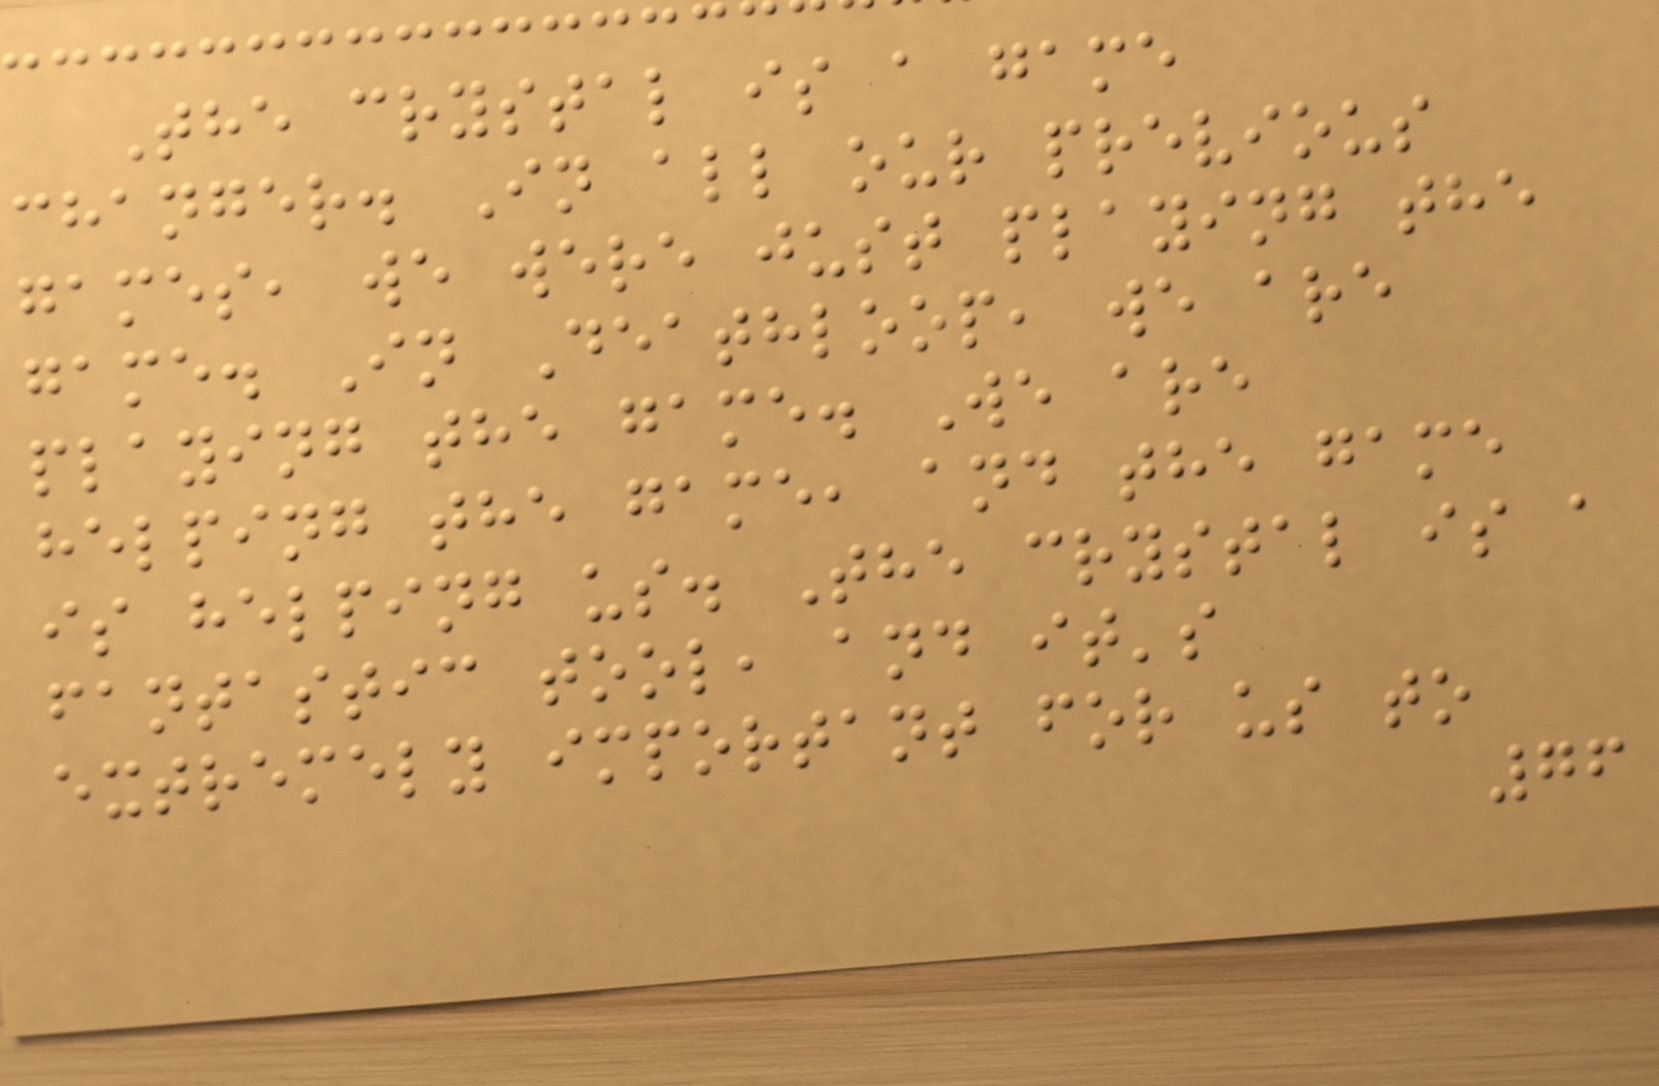The crystal is a game
changer. In all our previous
games, we were just playing the
game. In Deathloop, we are
playing the game. We are
helping the game, and the game
is helping us. The crystal is a
fantastic tool, and it's
extremely important for us to
76
